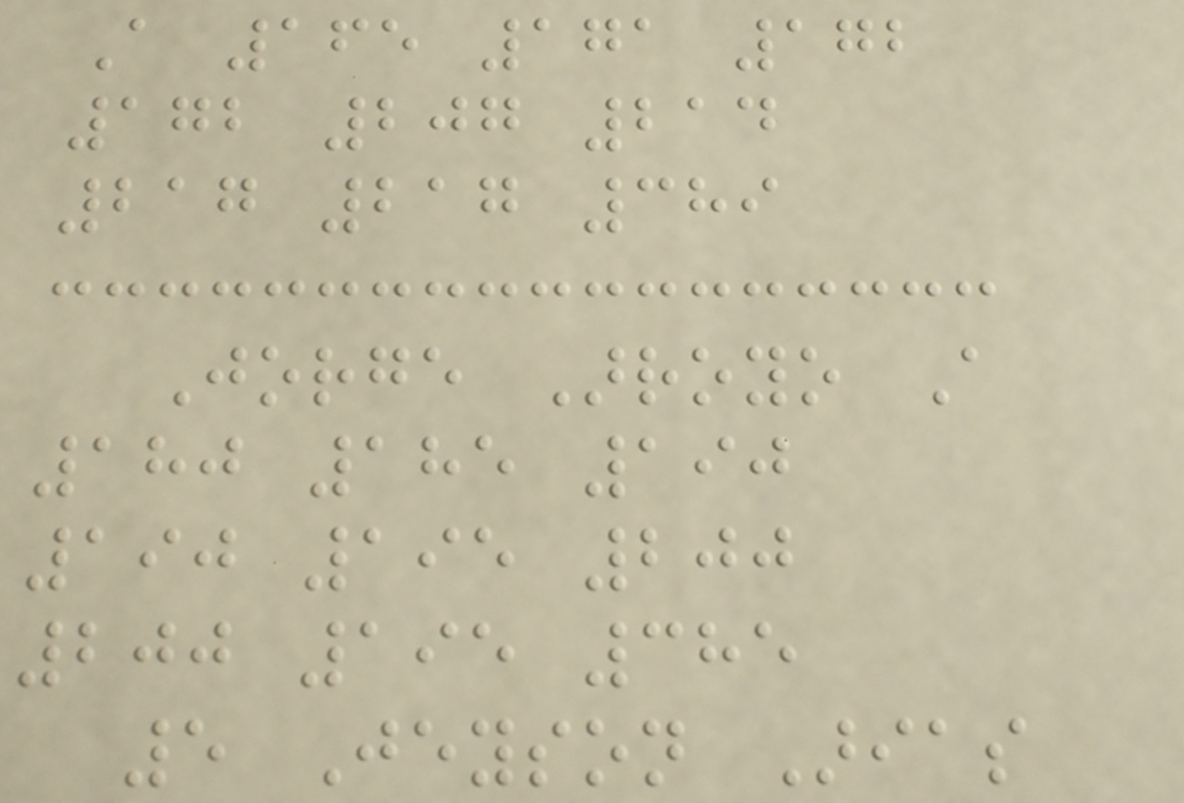A 165 171 172
172 207 214
217 217 389
Jorge Arroyo A
180 185 190
190 195 200
200 195 385
5 Jeyson Arias
